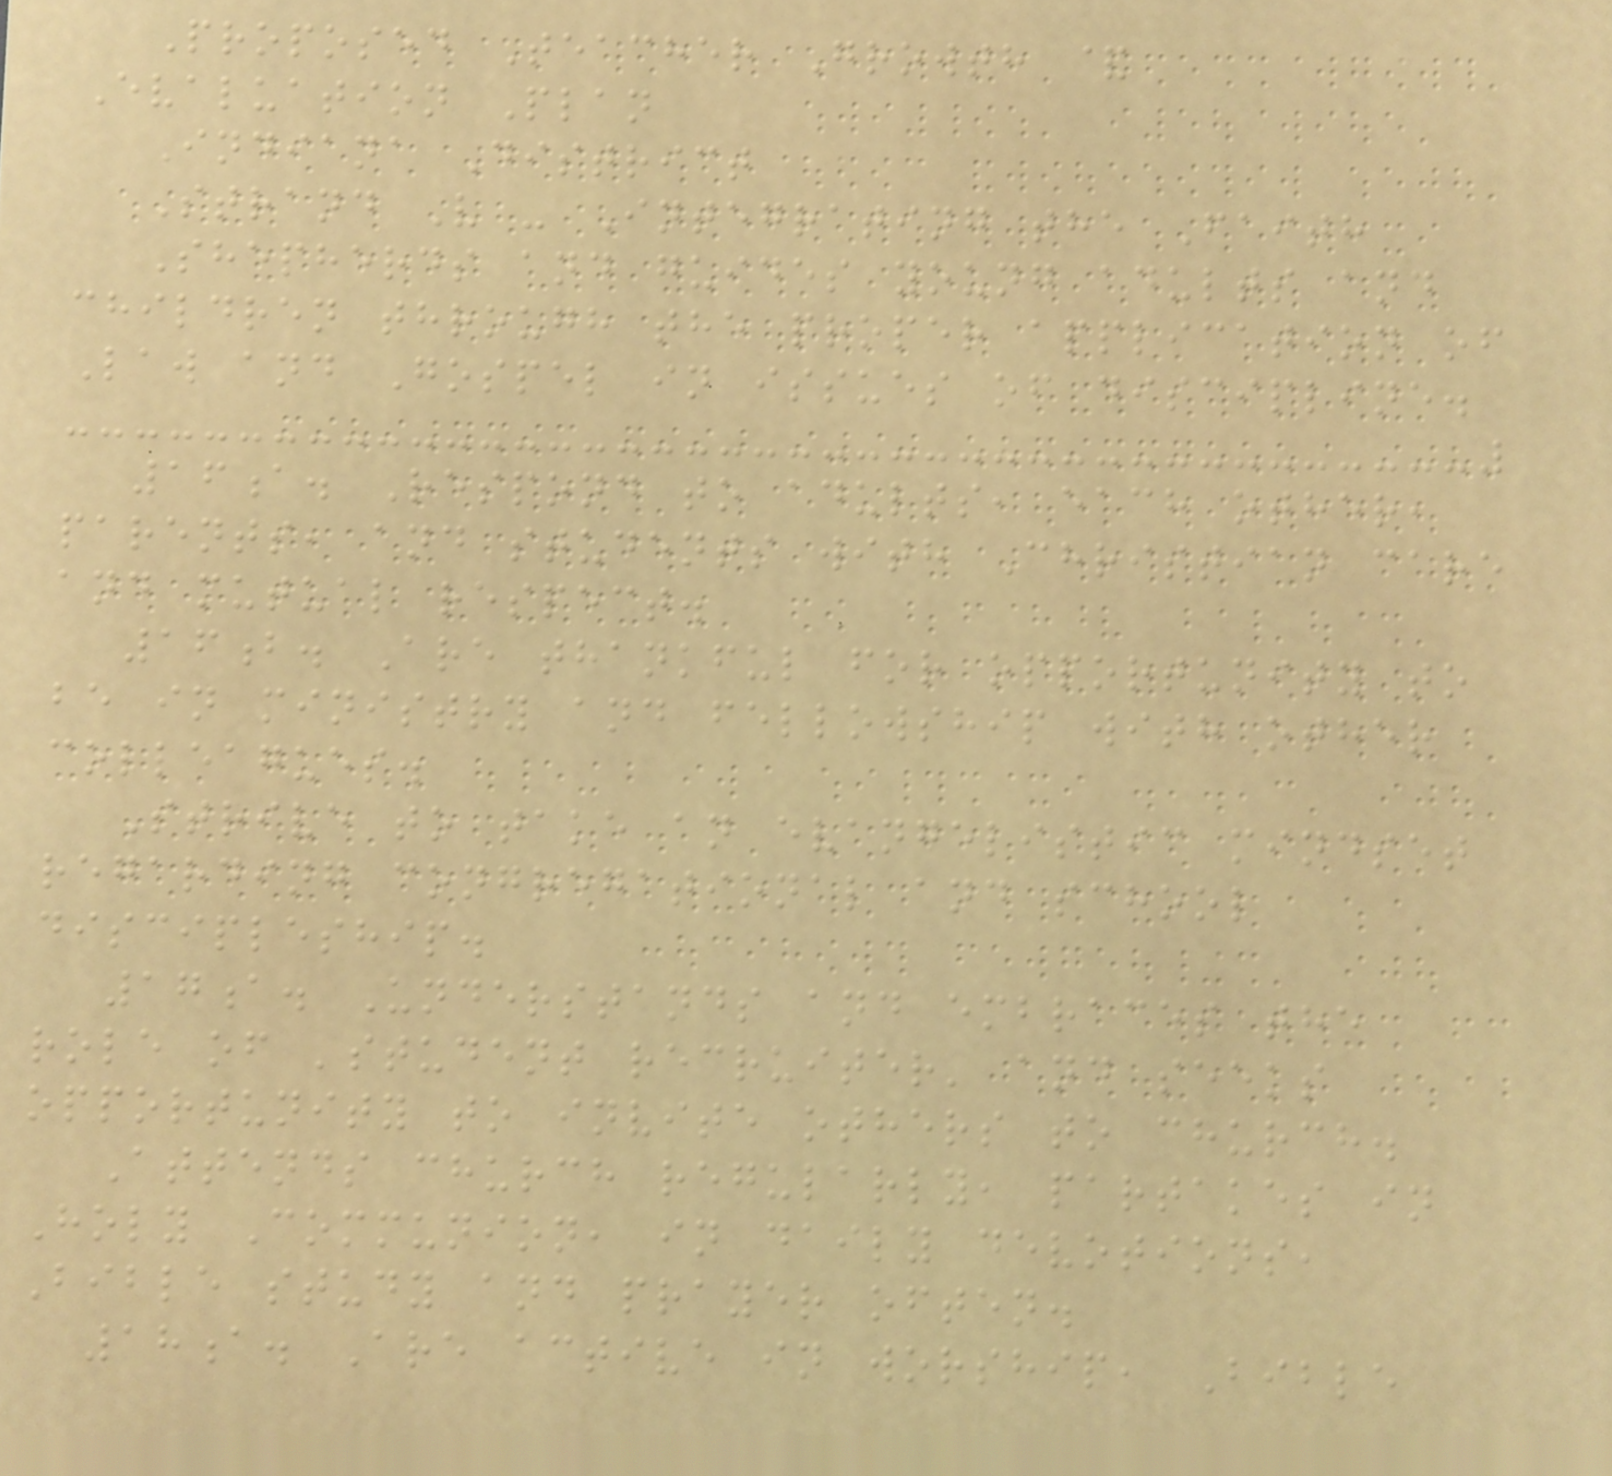Proposed Teacher Growth &
Evaluation Plan
Indiana District
Strand V - Integrating the Faith
Shepherds and guides young adults and
children through the proper application of
Law and Gospel in issues of discipline.
16a. Respond to adults, each other,
parents, and students with Christian care
and mutual respect.
16b. Are thankful for opportunity to
be in ministry and fellowship with other
colleagues.
Strive to take an evangelistic mindset
regarding congregational and school
discipleship.
17a. Understands and embraces the
role of 'student recruiter' and seeks
opportunity to invite others to church.
Attends church regularly, partakes in
Holy Communion, in daily devotions,
Bible study and prayer often.
18a. Are active in worship, Bible
